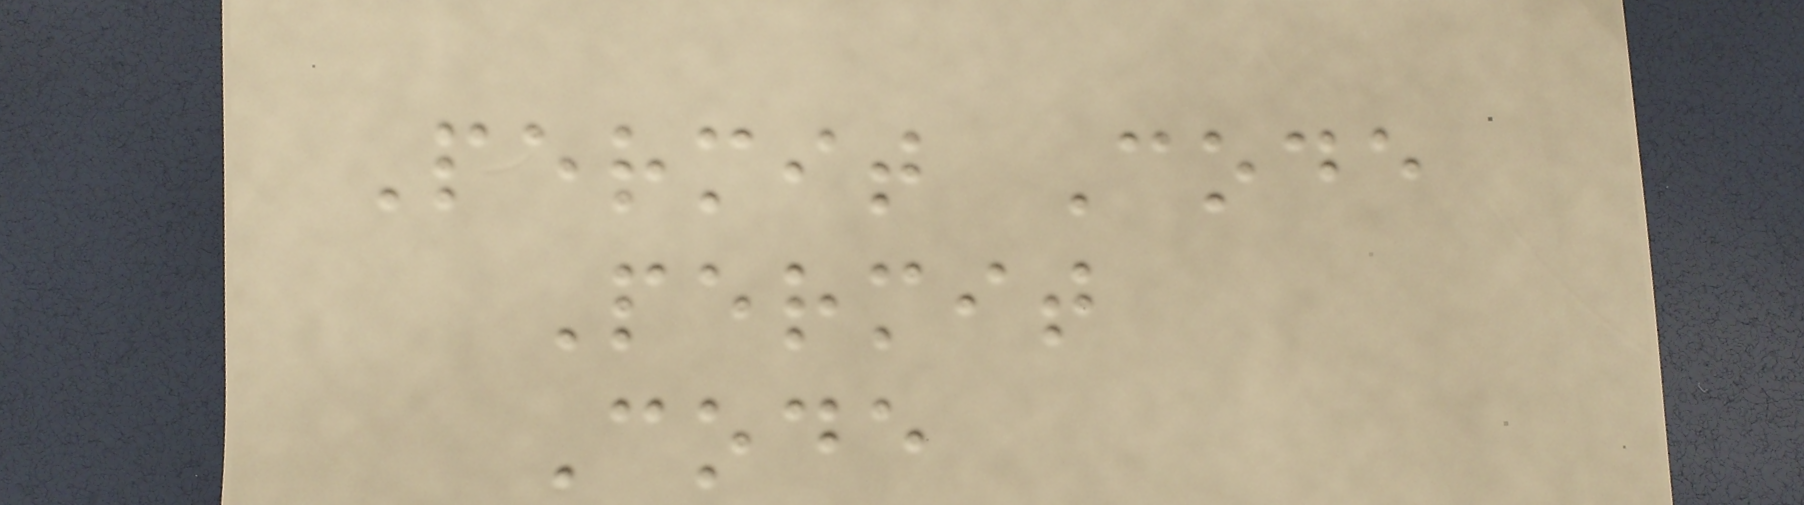Permit Code
Permit
Code
